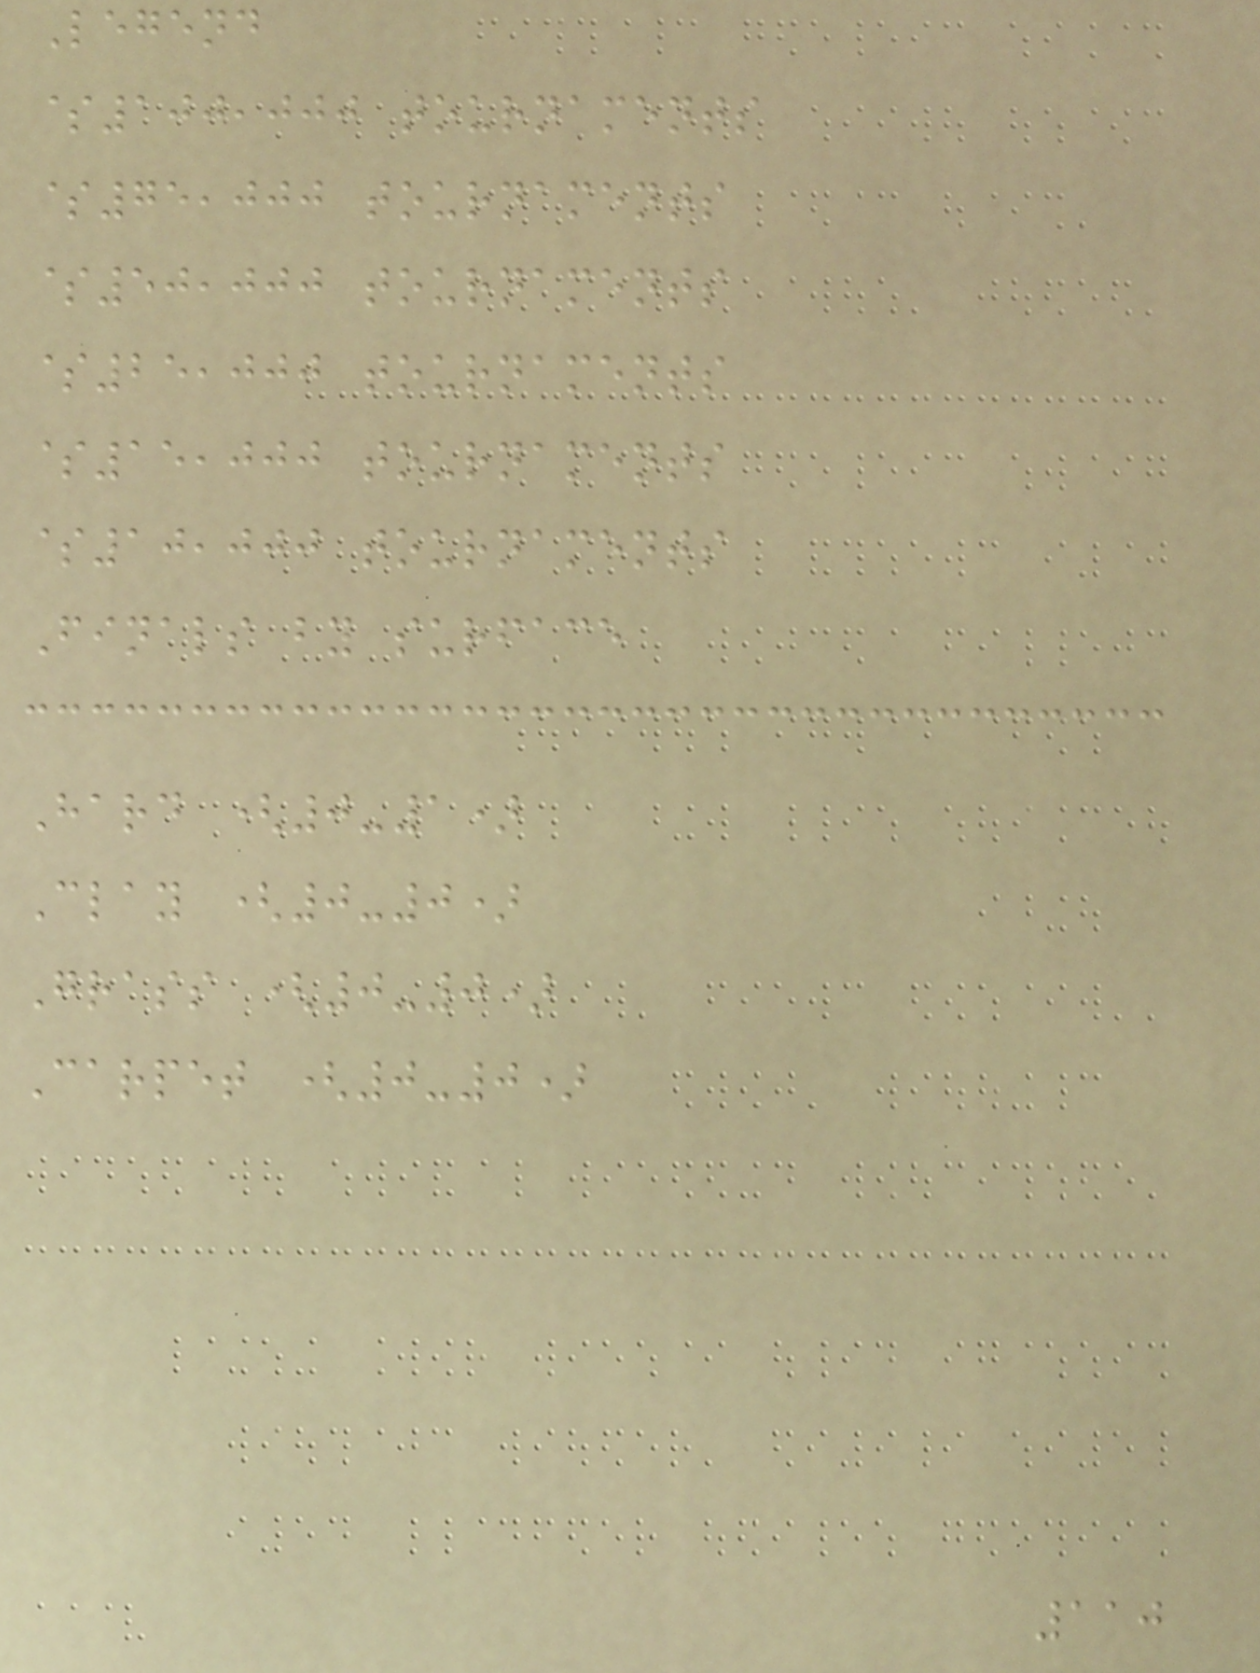Legend
$100,000 tournaments
$75,000 tournaments
$50,000 tournaments
$25,000 tournaments
$15,000 tournaments
$10,000 tournaments
Finals by surface
Hard (0-1)
Clay (0-0)
Grass (0-0)
Carpet (0-0)
110
